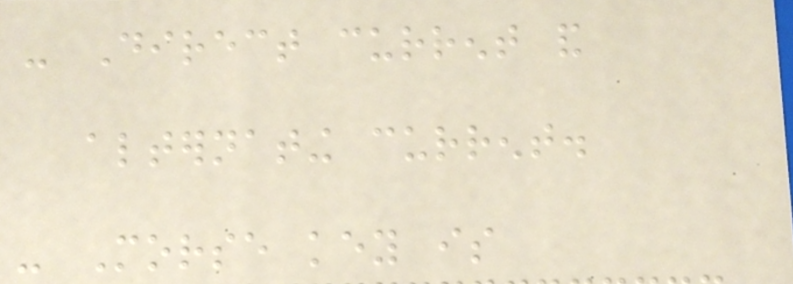- Direct current and
alternating current.
- Morse key is
